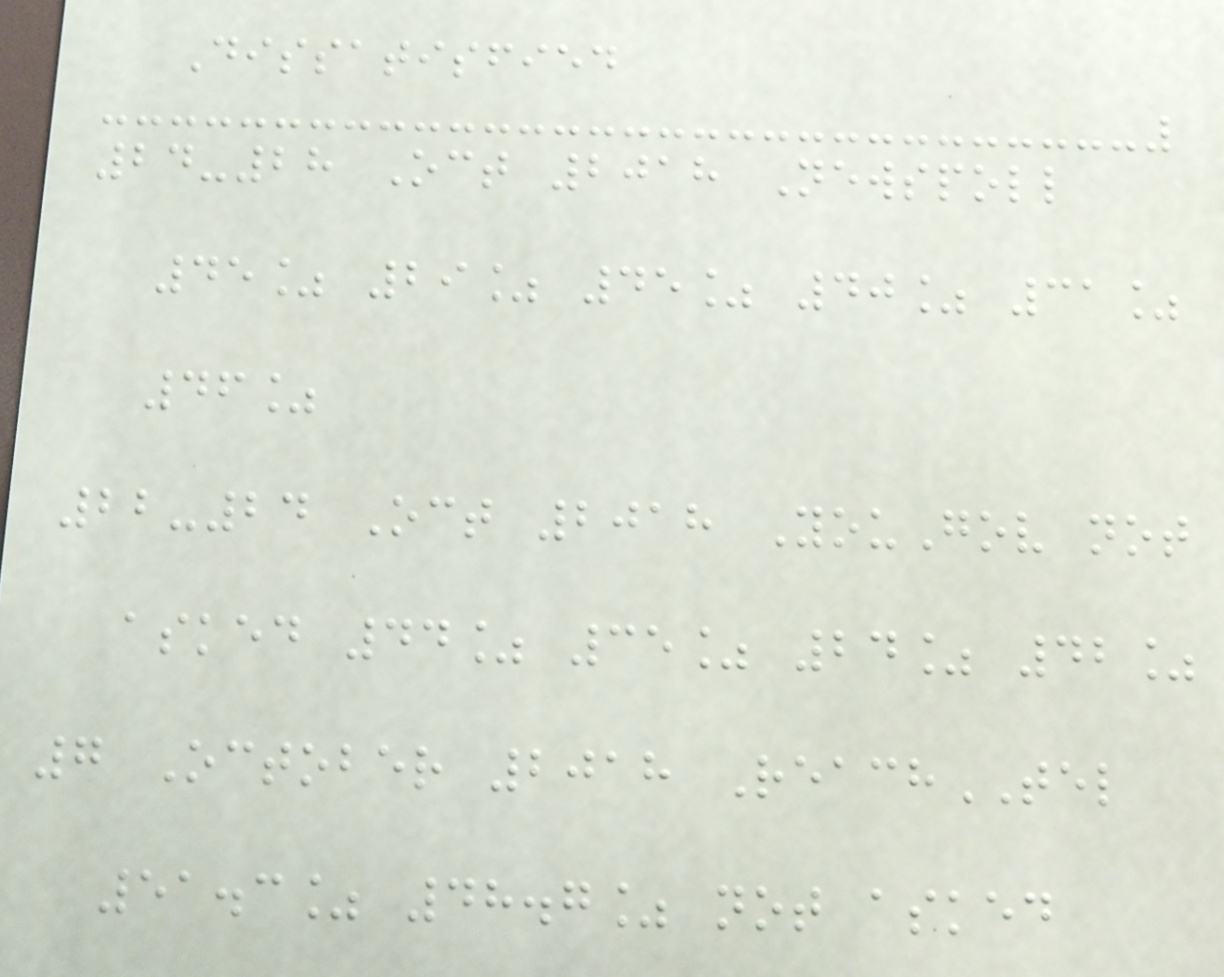Dissatisfied
24-28 Oct 2018 Newspoll
45% 29% 45% 40% 31%
46%
22-24 Oct 2018 YouGov not
asked 44% 35% 24% 42%
7 October 2018 ReachTEL
51.3% 48.7% not asked
